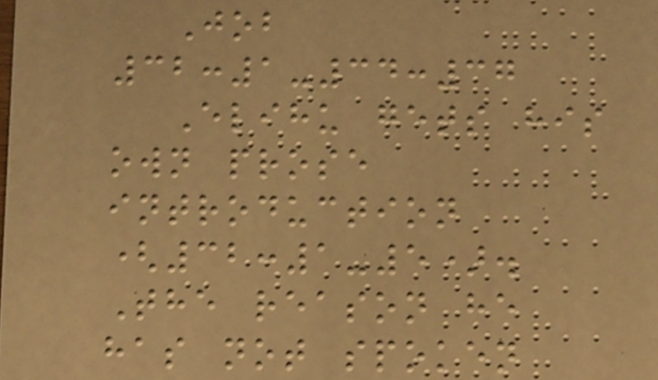Job
32:1-34:37
Elihu gets his
own prose
introduction
(32:1-5).
The reason he
has not spoken
